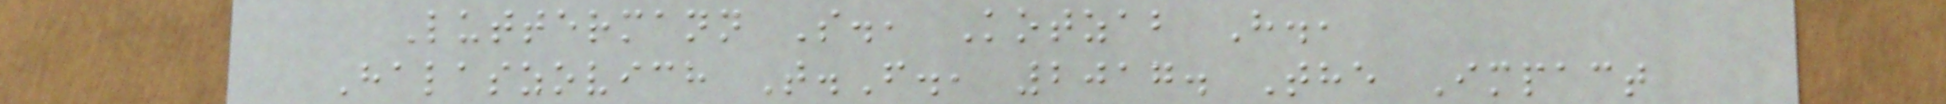Luttermann S., Kotzab H.,
Halaszovich T.F., 2017. The Impact
